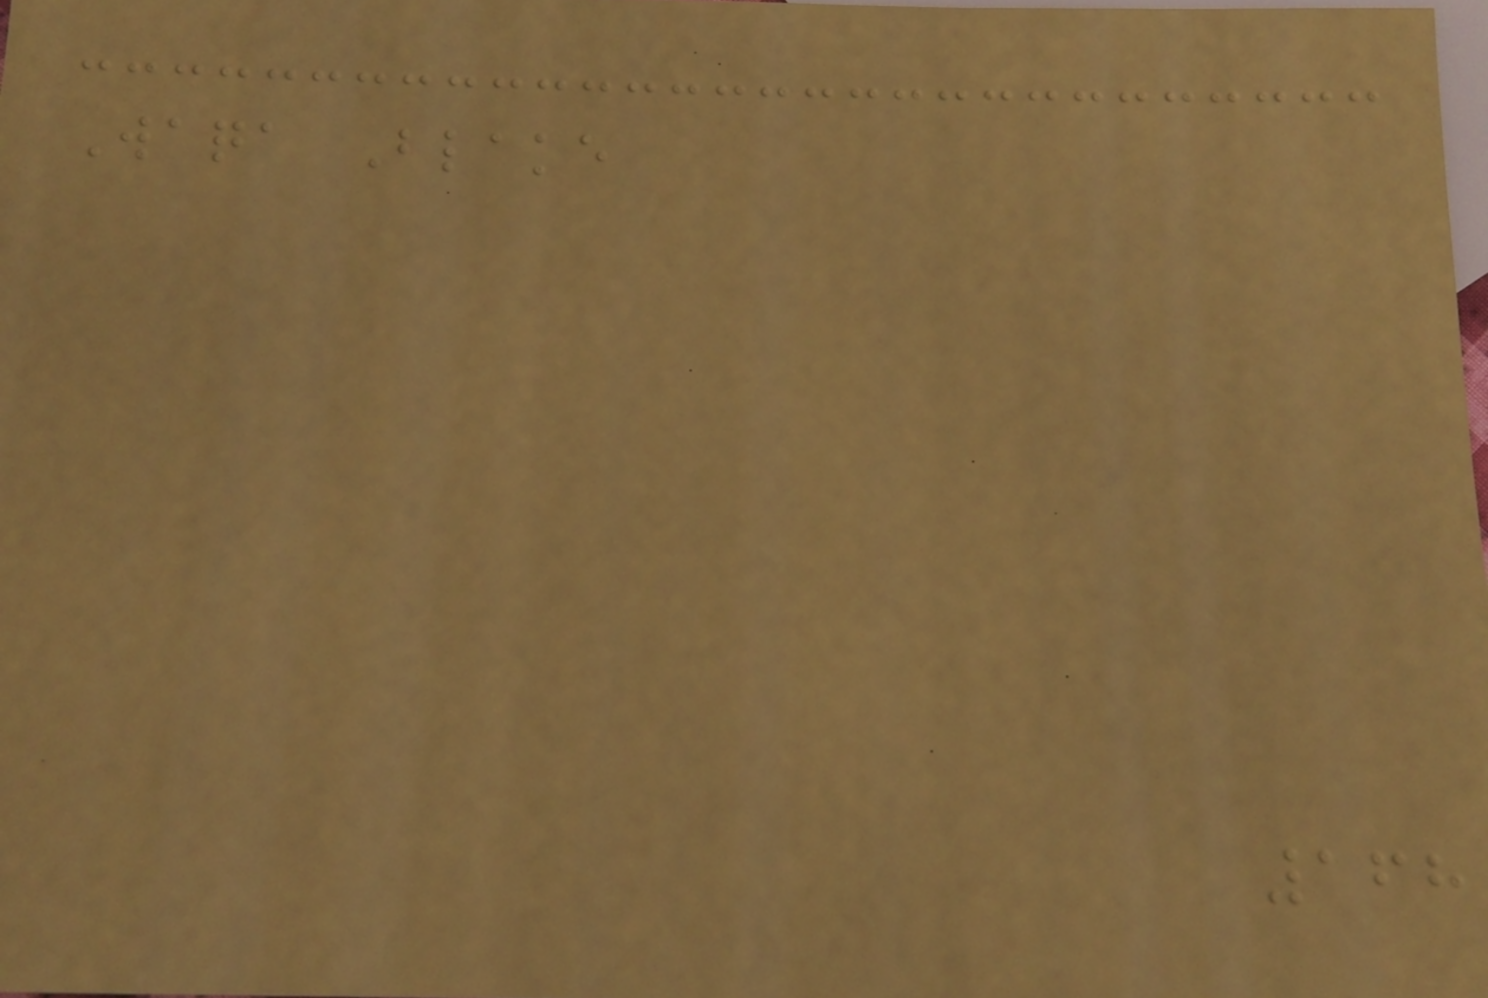Waqa Blake
168
